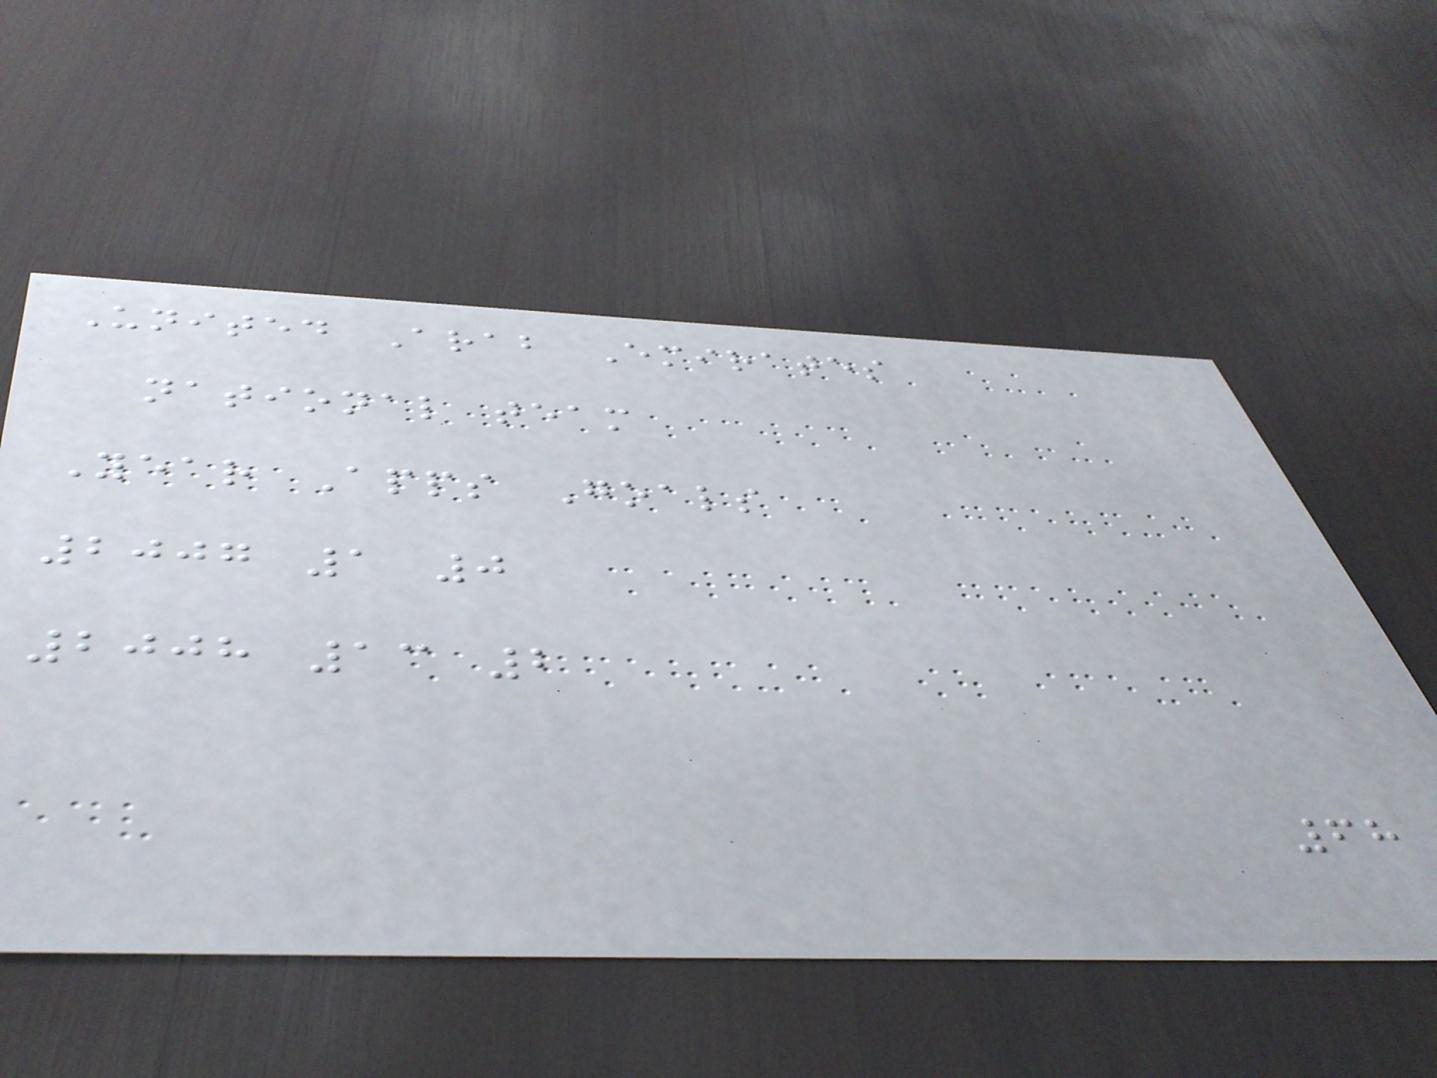United Arab Emirates
national team
Year Apps Goals
2007 1 0
2008 13 2
68
